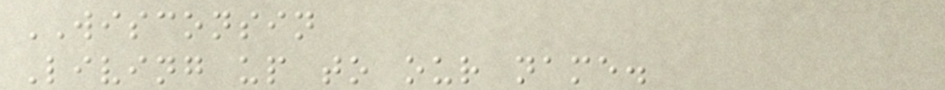WISCONSIN
Living up to our name.
